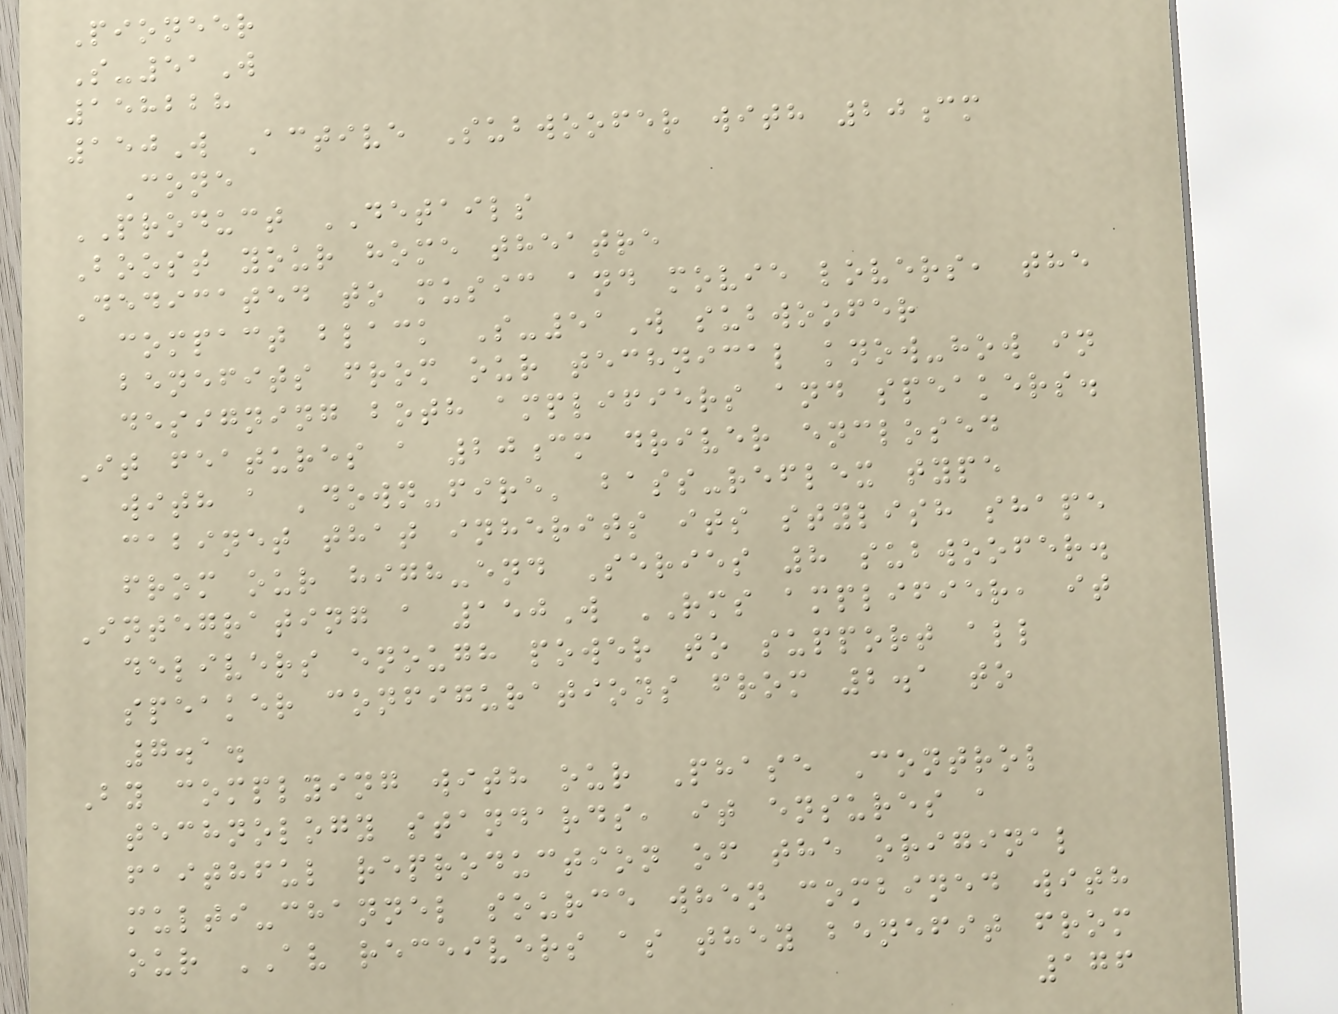Pioneer
S-51W
158228
150W Active Subwoofer with 20cm
Cone
PRODUCT DETAILS
Boost your home theatre
Dedicated to music and movie lovers, the
compact black S-51W subwoofer
benefits from our technical know-how in
designing both amplifiers and speakers.
It features a 20cm driver enclosed
with a 'down-fire' bass-reflex type
cabinet that inherits its stylish shape
from our high-end Series 8 subwoofer.
Integrating a 150W RMS amplifier, it
delivers enough power to support all
speaker configurations from 2.1 to
7.1.
By complying with our Phase Control
technology standards, it ensures a
faithful reproduction of the original
multi-channel source when combined with
our AV receivers as they benefit from
176
